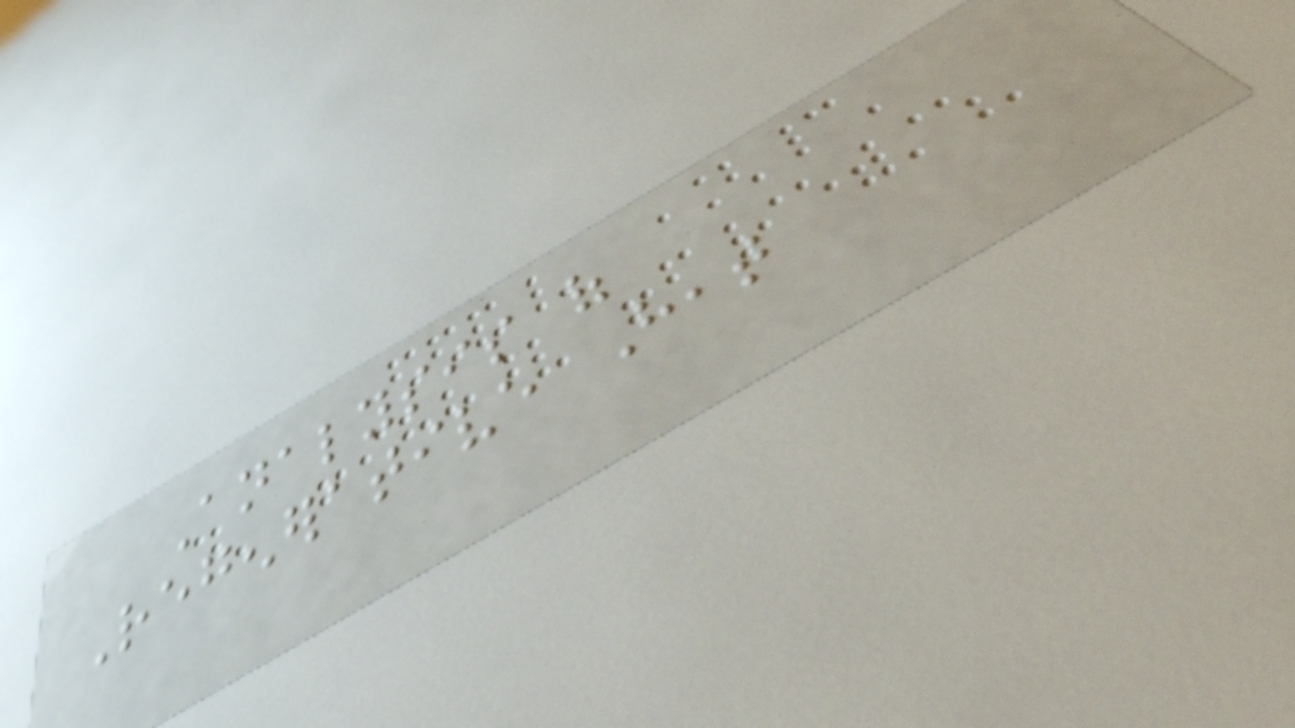Analysis of
Regenerative Heat
